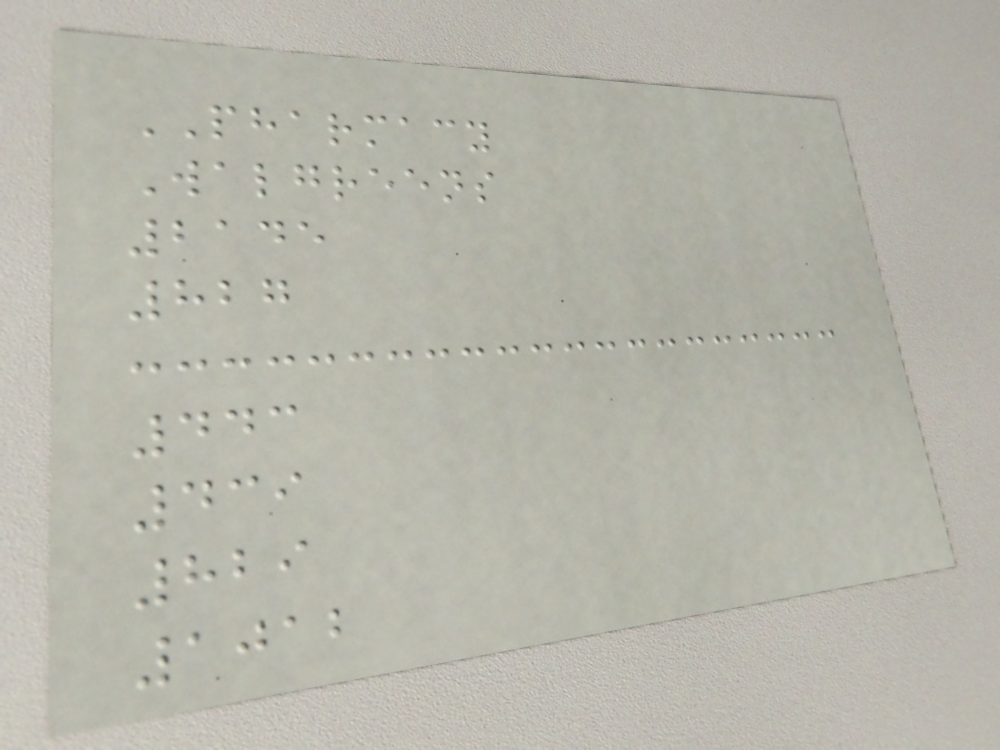PHARMACY
Walgreens
2145
827
443
439
829
1012
